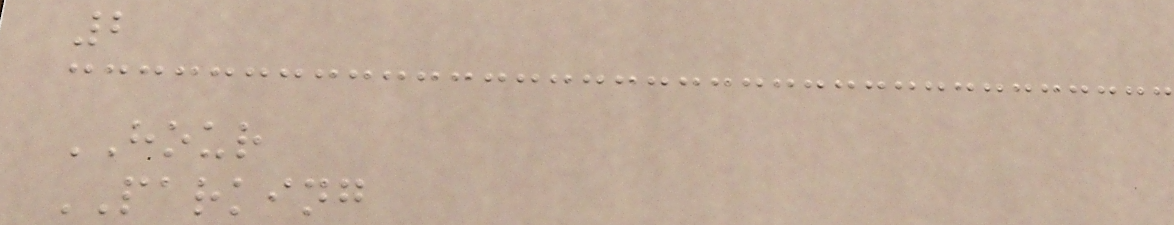2
HOUR
PARKING
